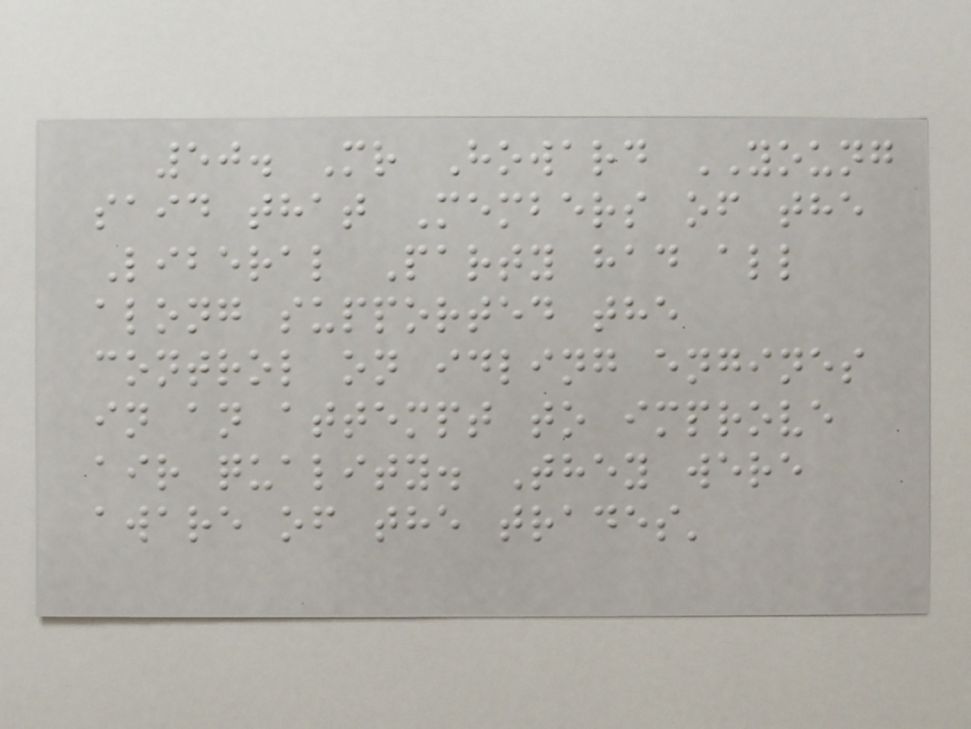50. Mr Howard YOUNG
said that Members of the
Liberal Party had all
along supported the
control on idling engines
in an attempt to improve
air quality. They were
aware of the trades'
